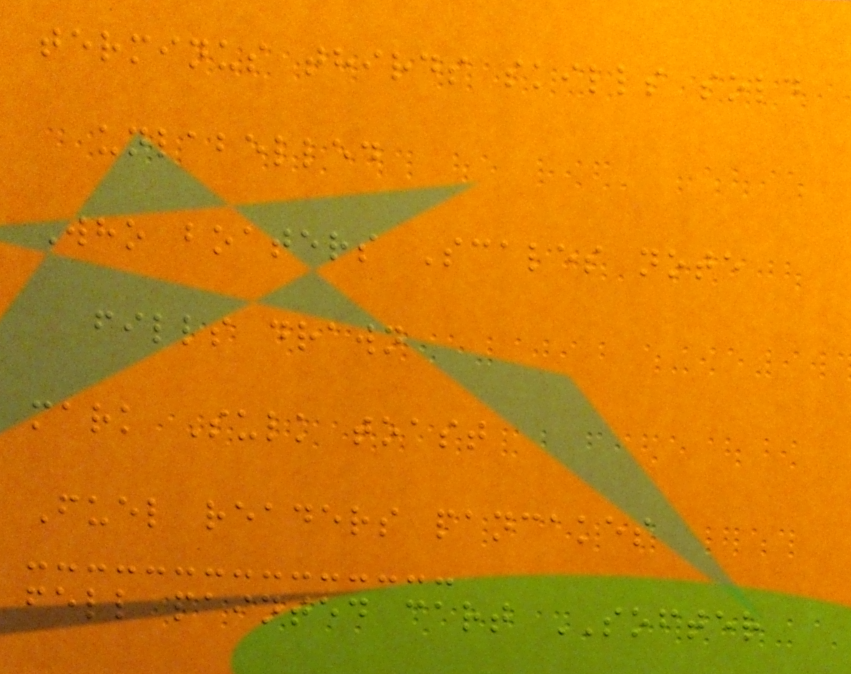terminus thirds skills sold
unlabelled
Who boaters Scales note
fills drawn
mark Sulk toast
Fuel readers pancakes
fell painted cart SOFTER
